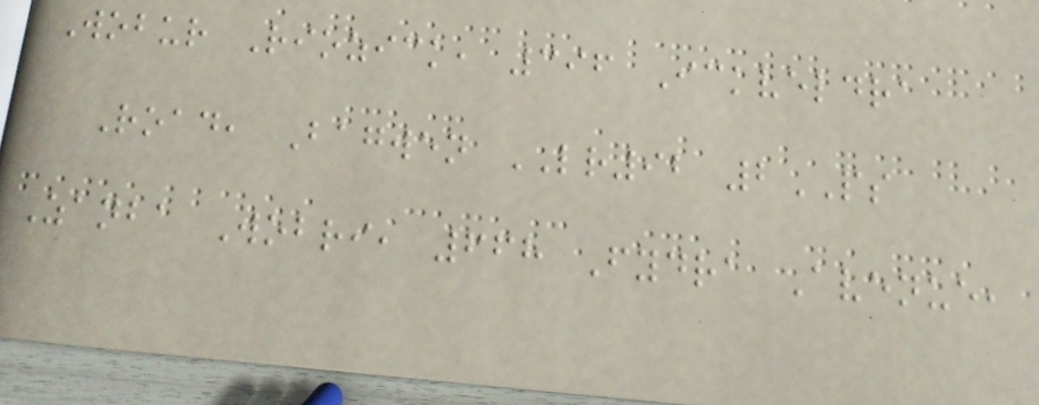Wobur Riozick, 396 Ickveldra
Road, Bagwen LR92 2PS
Zanba Wobri, 668 Fydra Avenue,
